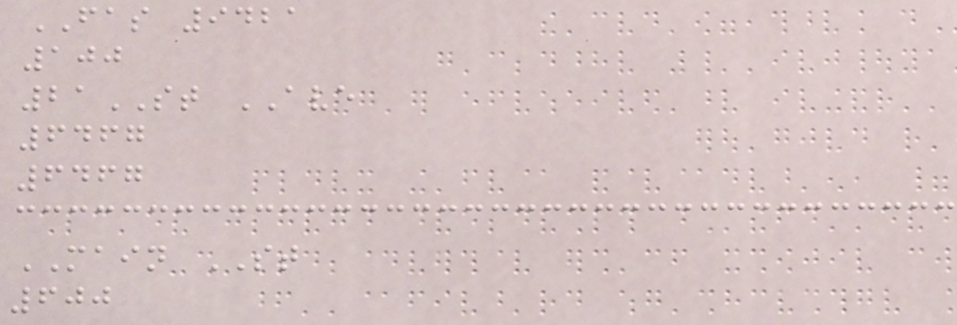FAS 9421
100
21ST AVE
6467
6467
MAIN ST
600
